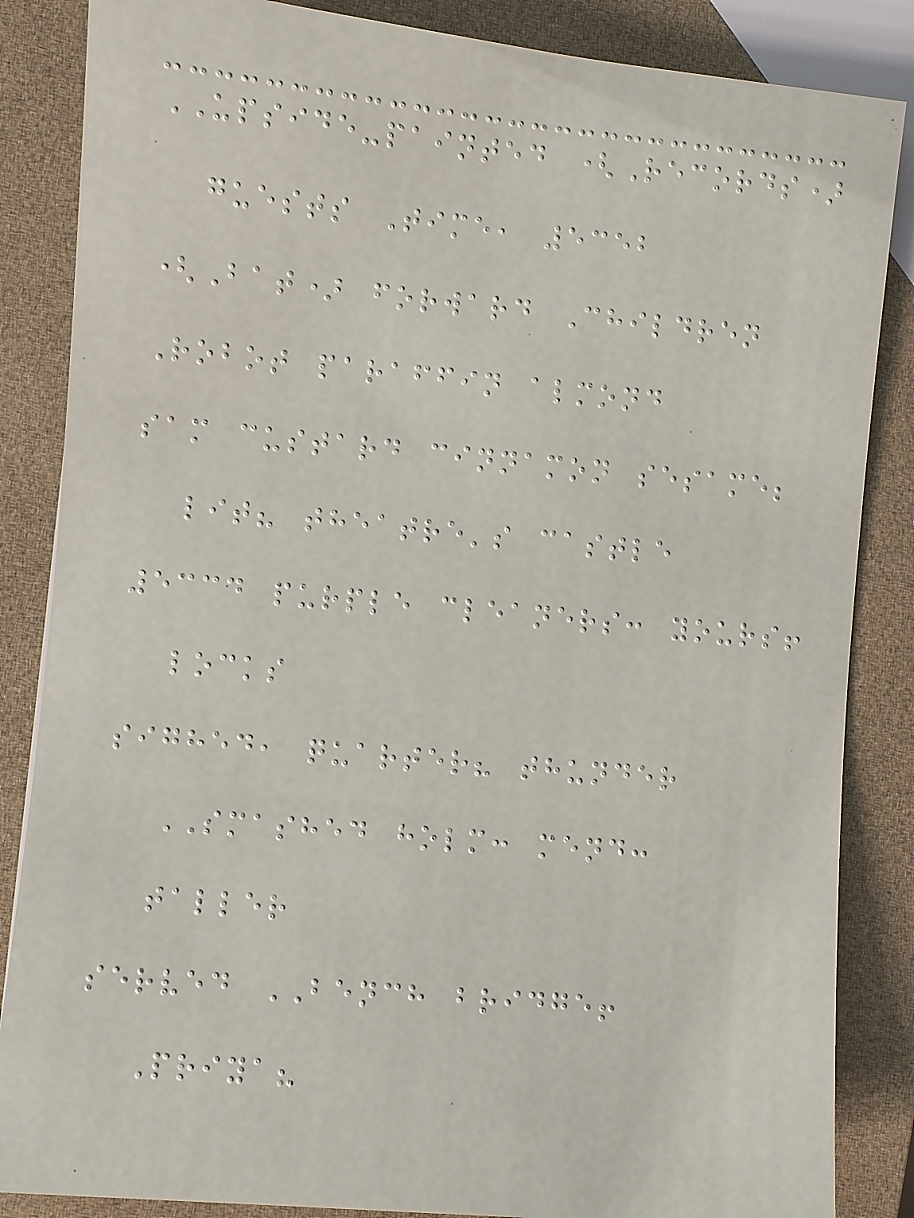UPSIDE-painted (Records)
guests Time, 5352
(Bat) forward Children
Robot paraffin almond
sam custard cinnamon sesame;
lit? theatre's castle
5334 purple cleaners: yours!
locks
sighed, quarter? thunder
SMASHED holm: mend:
taller
served BENCH bridge!
Priya?
